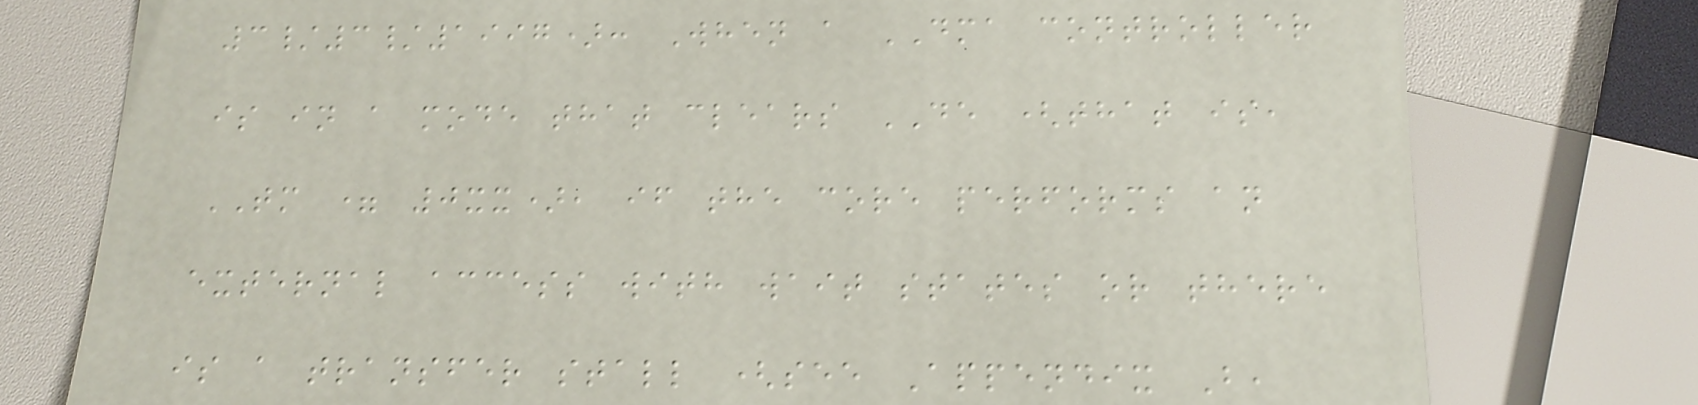3/3/1997): When a DMA controller
is in a mode that clears DE (that is,
TM = 0xx), if the core performs an
external access with wait states or there
is a transfer stall (see Appendix B,
